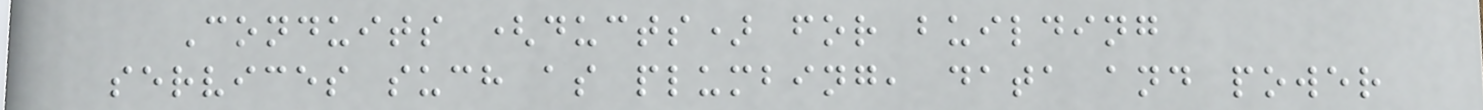Conduits (ducts) for building
services such as plumbing, data and power
